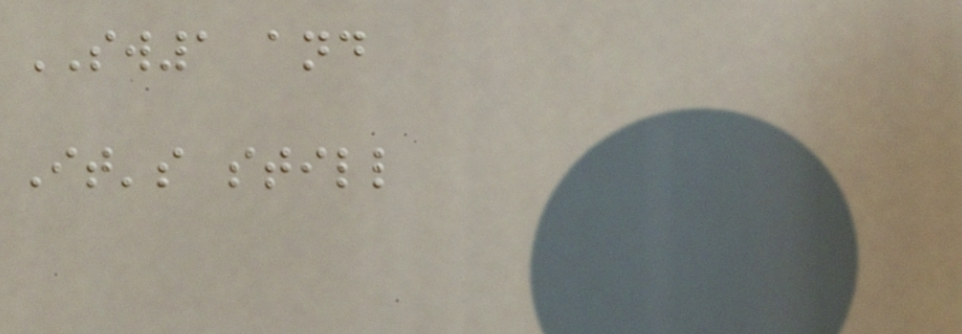SW1 and
It's still
